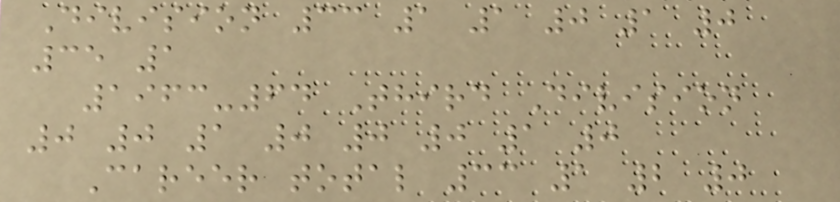Division 33 1 1 0 1 0
35 1
1963-64 Third Division
0 0 1 0 0 0 1 0
Career total 33 1 2 0
